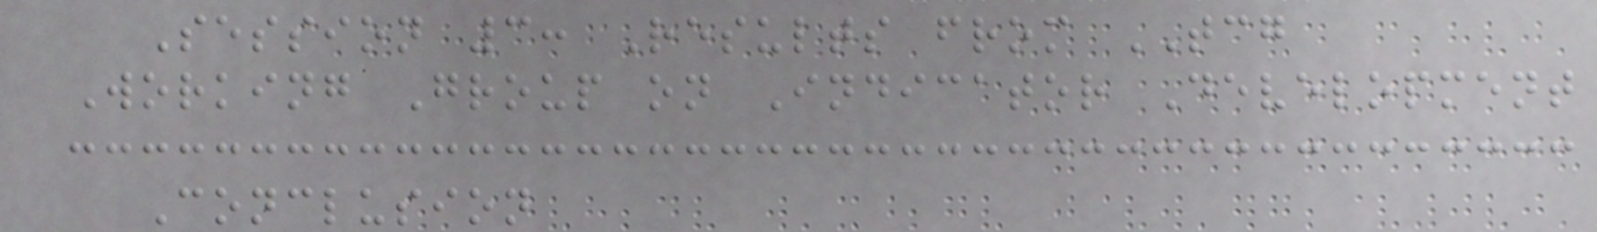Session 3: Results from TCG
Working Group on Indicator Development
Conclusion
